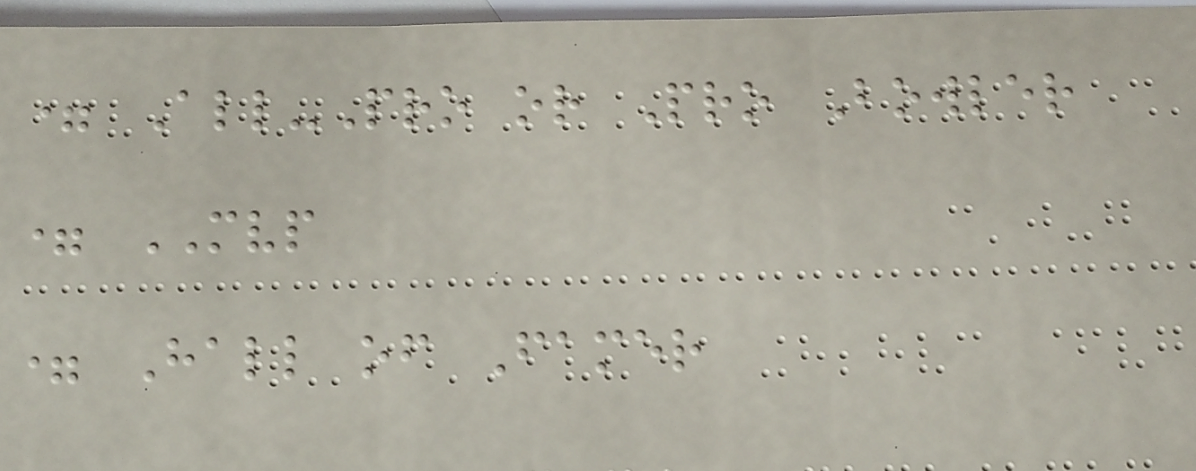= All-Pro or Pro Bowler
= MVP
= Hall of Famer
